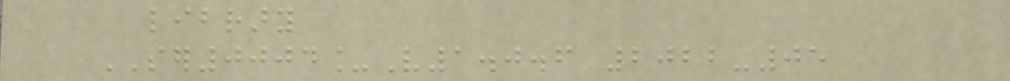library
SER0004_V1.0.6 2022-05
